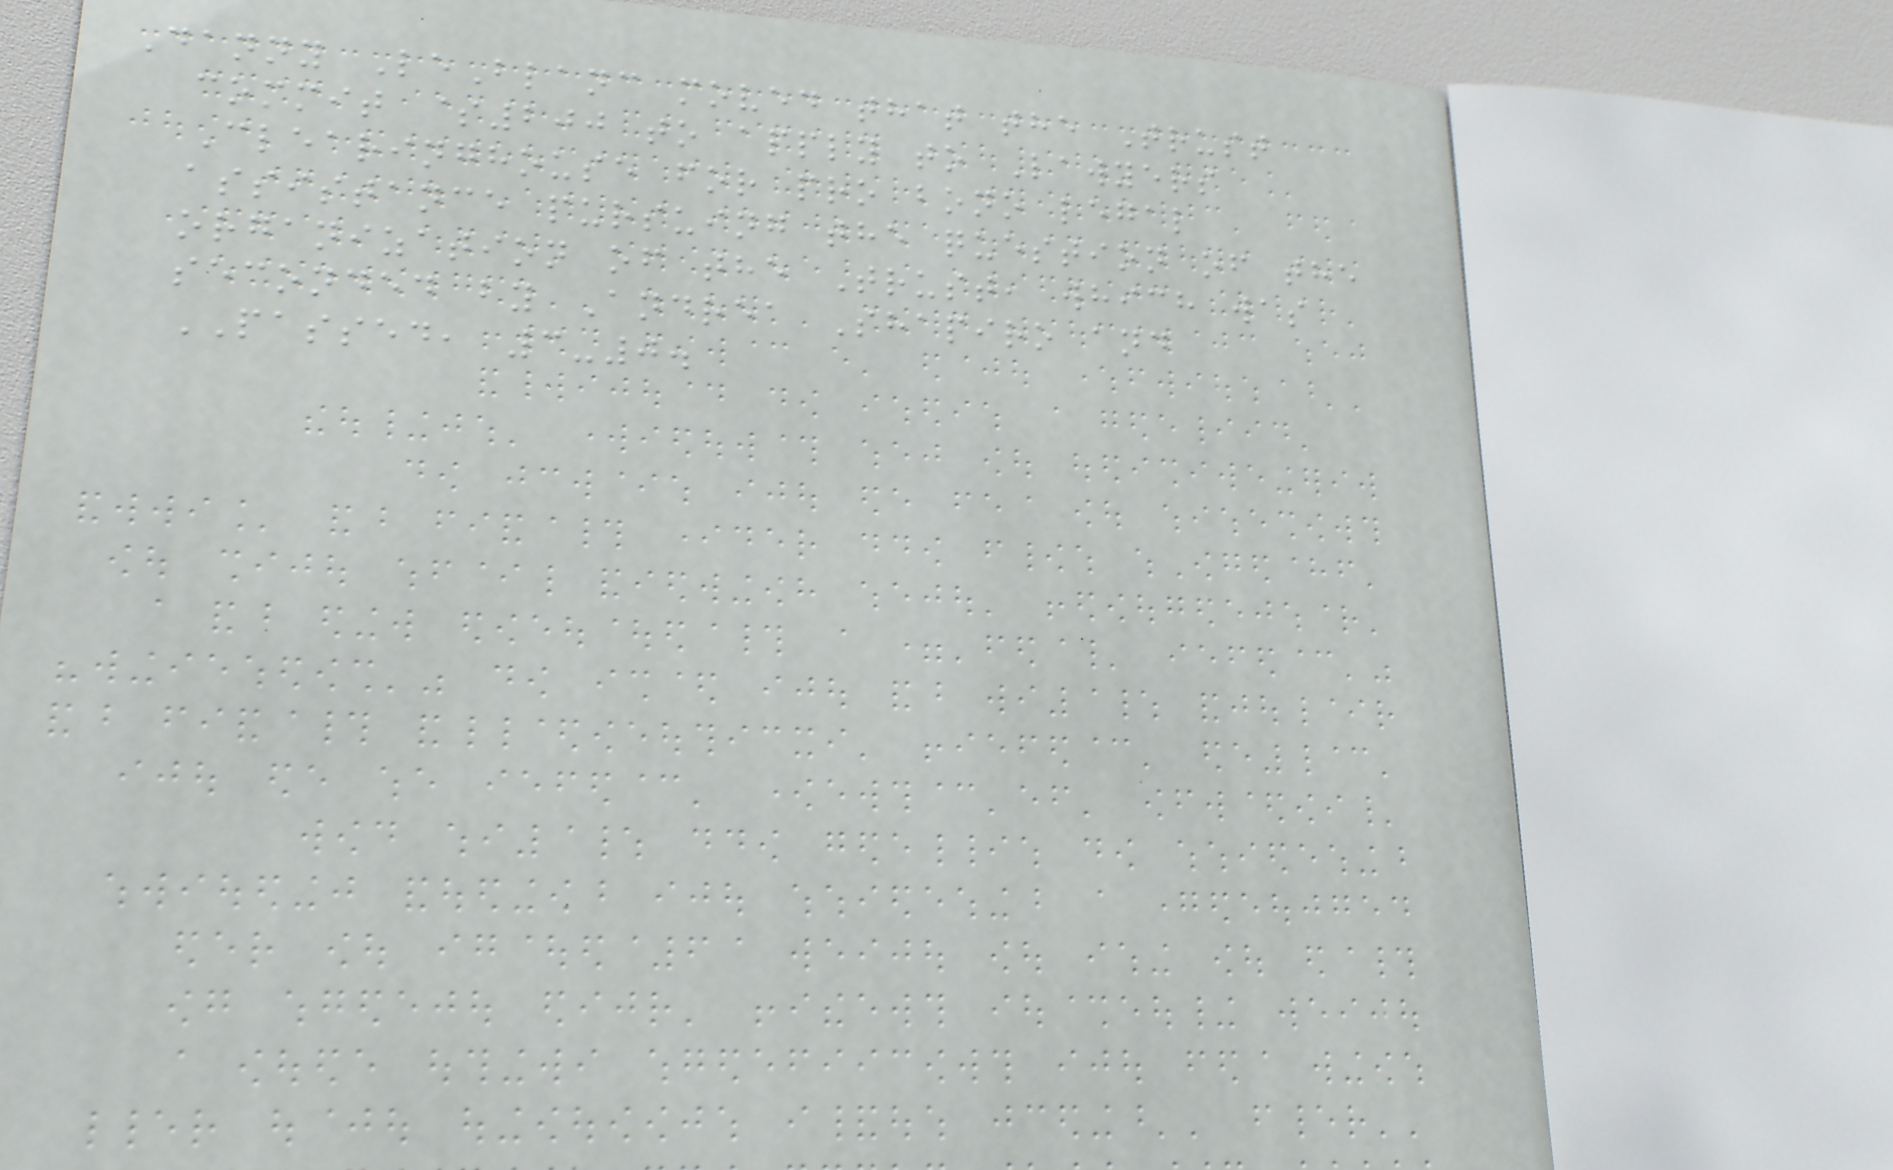Danny LeBlanc moved that the Trust
commit $200 to apply to Lawyers
Clearinghouse for pro bono legal
assistance pursuing the question of the
organization of the Trust, which was
seconded by Andrea Shapiro and
PASSED, 3-0.
